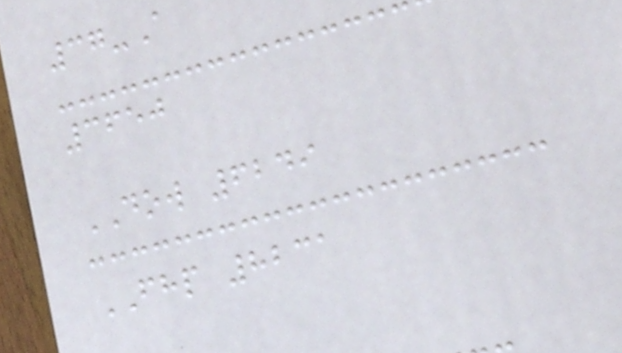37-A
3650
DOW 6249
FHP 8231
